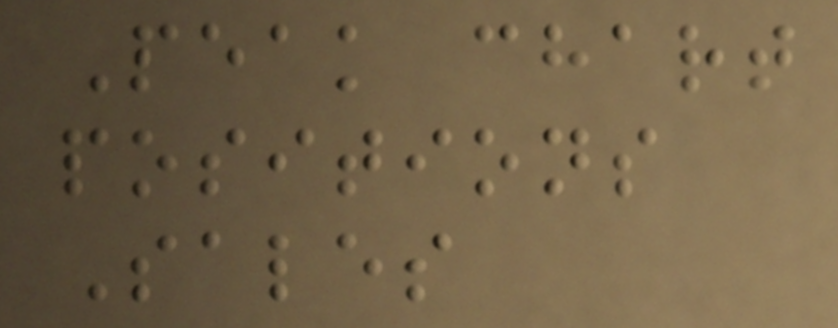Peak chart
positions
Sales
